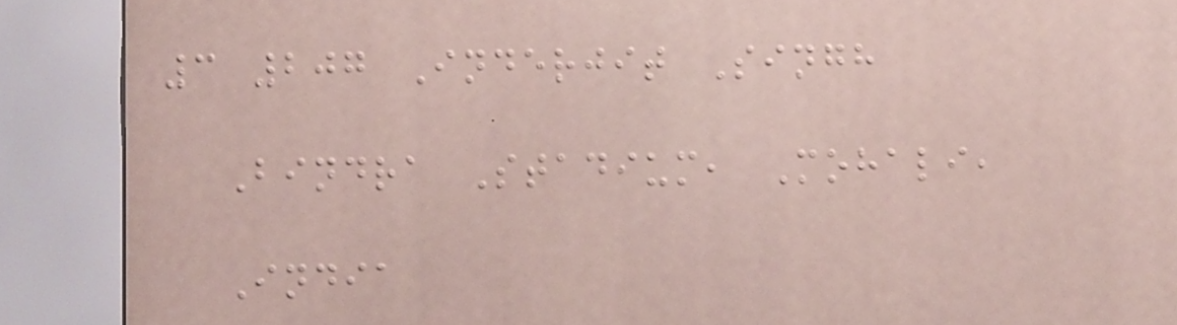3 207 Inderjit Singh
Bindra Stadium, Mohali,
India
